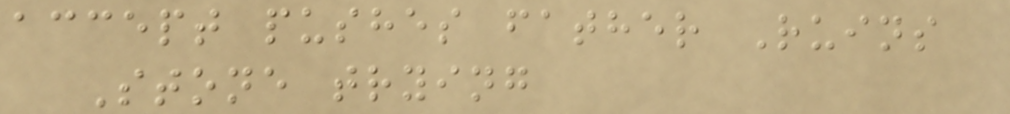accept pushes father Ruins
Stone trying
